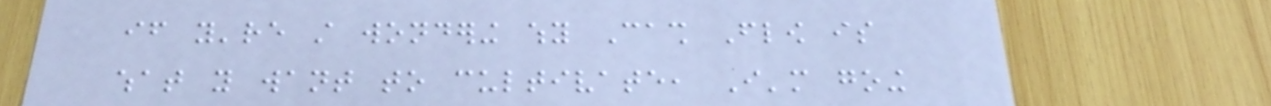if you're still wondering why Cash Flow is
what you want to cultivate, I'm going
